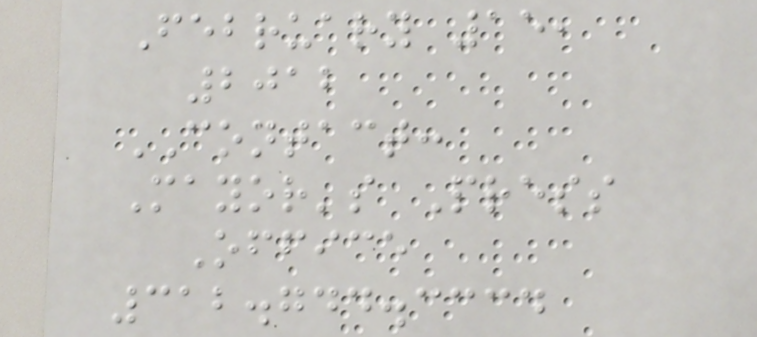February 15,
2012
CONTACT:
Mayor's Press
Office
312.744.3334
